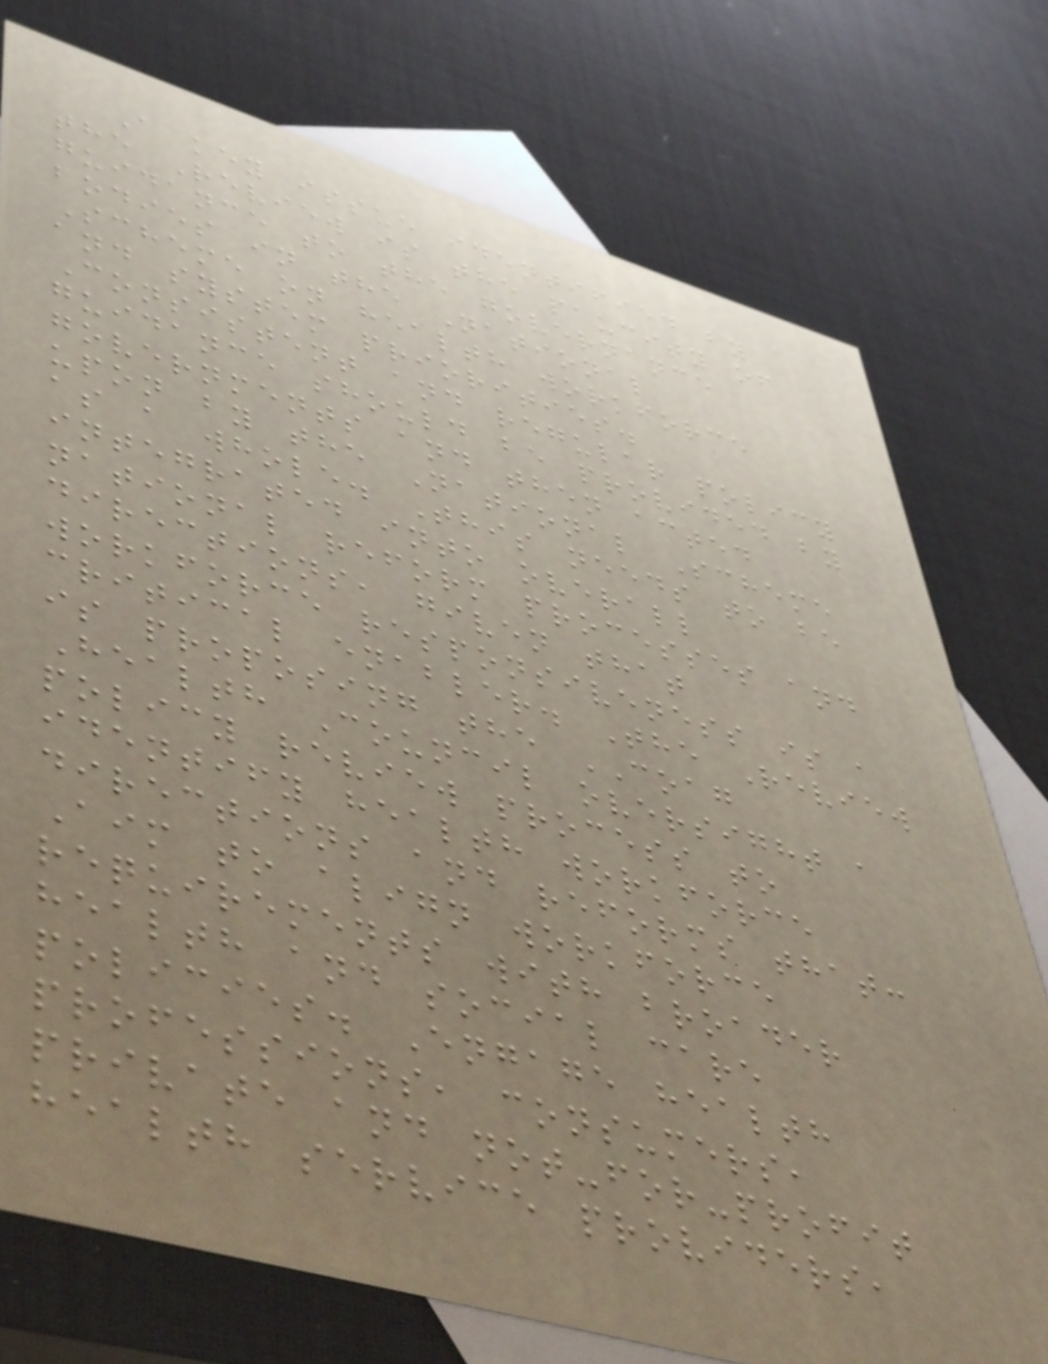A key issue identified by
the Review is the paucity of
guidance to the governance
bodies in the National
Scheme on health workforce
and system priorities.
Consistent and regular policy
guidance should be provided by
governments and then acted
upon by the National Scheme
as a whole. This needs to be
integrated into overall
national reform processes and
directions, given that
workforce responsiveness is a
critical enabler. The Review
is proposing the COAG
Health Council oversight a
policy review process to
identify health workforce
directions and reforms that:
Aim to align workforce
requirements with broader
health and social care
policies. Engage health
professions, consumers,
private and not-for-profit
health service providers,
